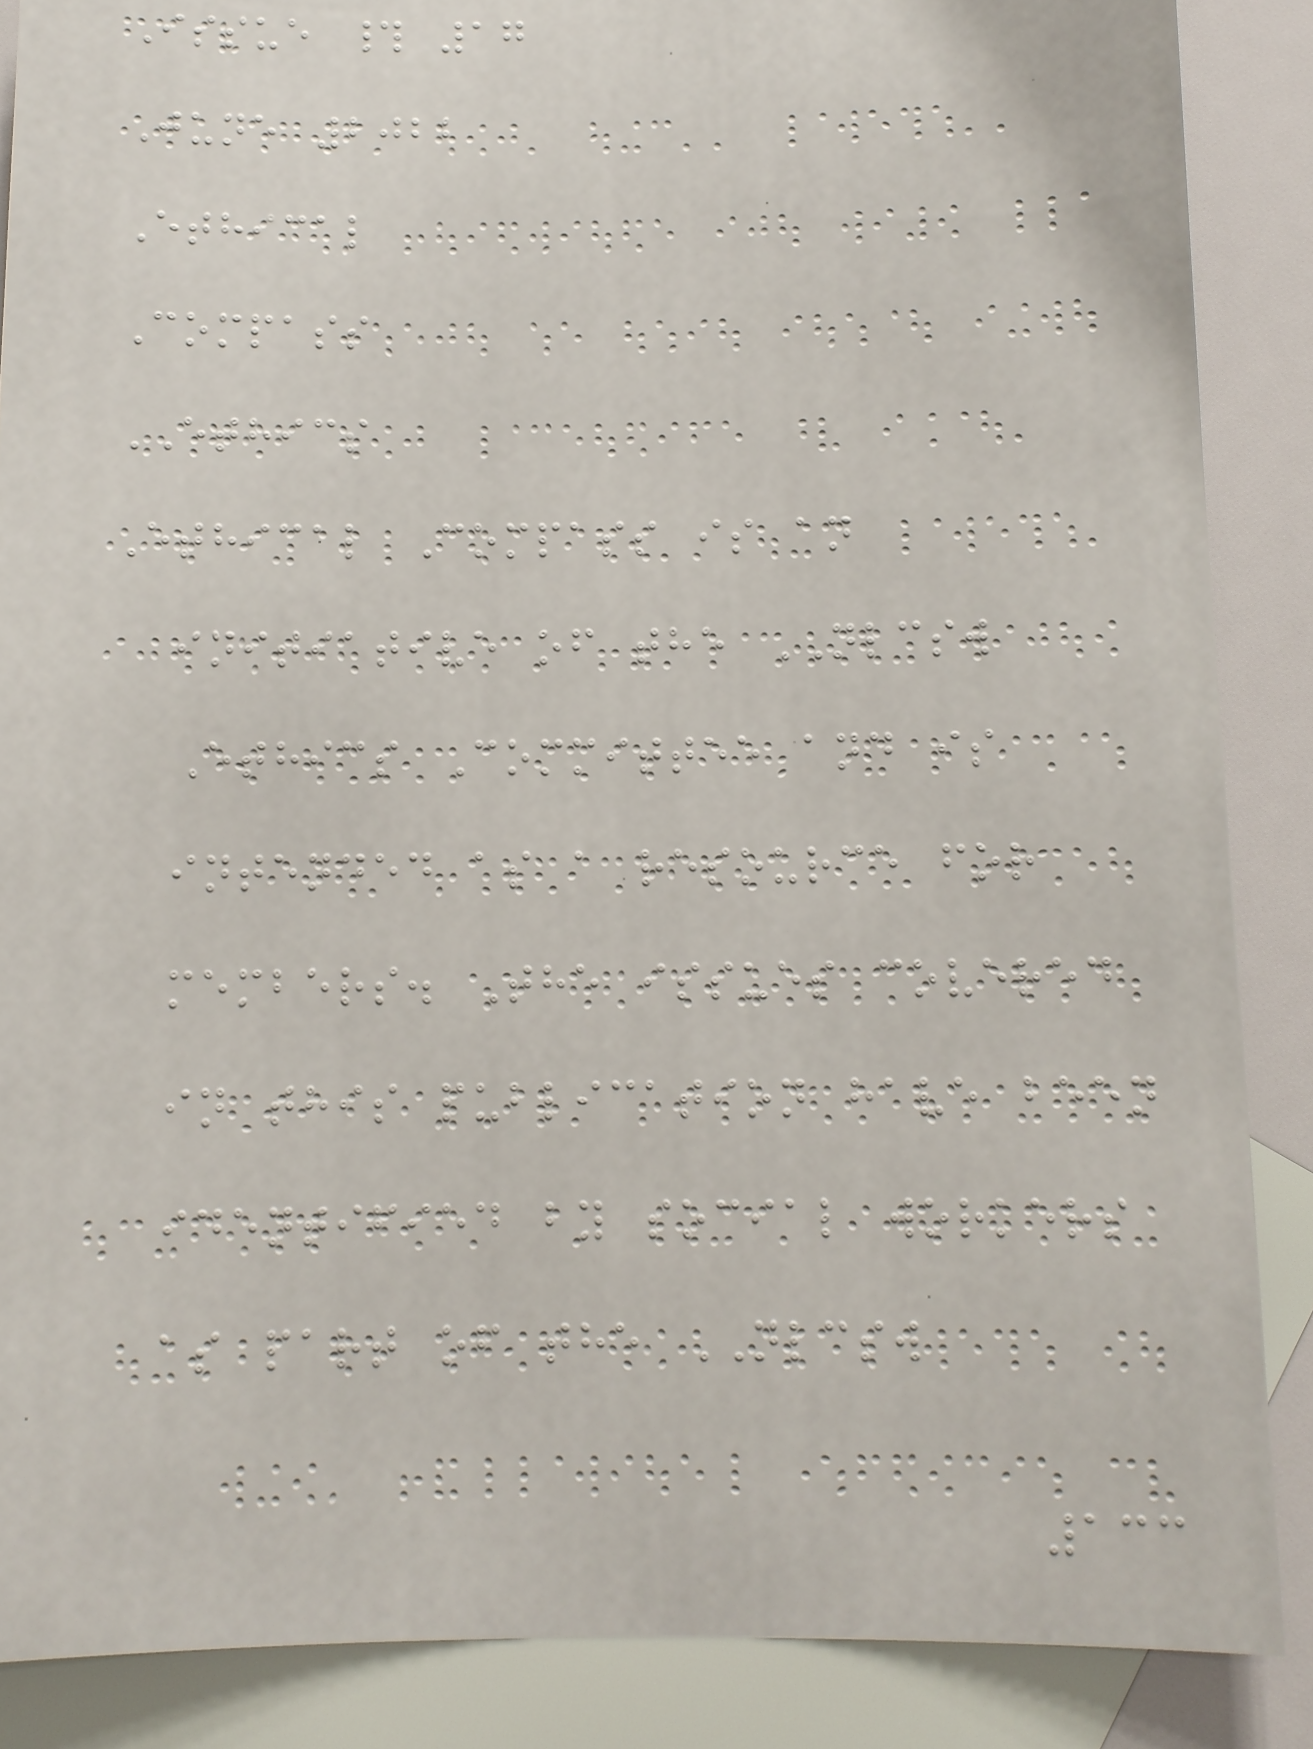Issue # 17
June 2022
Ethical
Compass
ETHICS
Ethical Compass is an
initiative of the NLCSW
Ethics Committee and is
intended as a resource for
members. The issues covered
in this publication have been
identified by social workers
as part of the NLCSW
133
